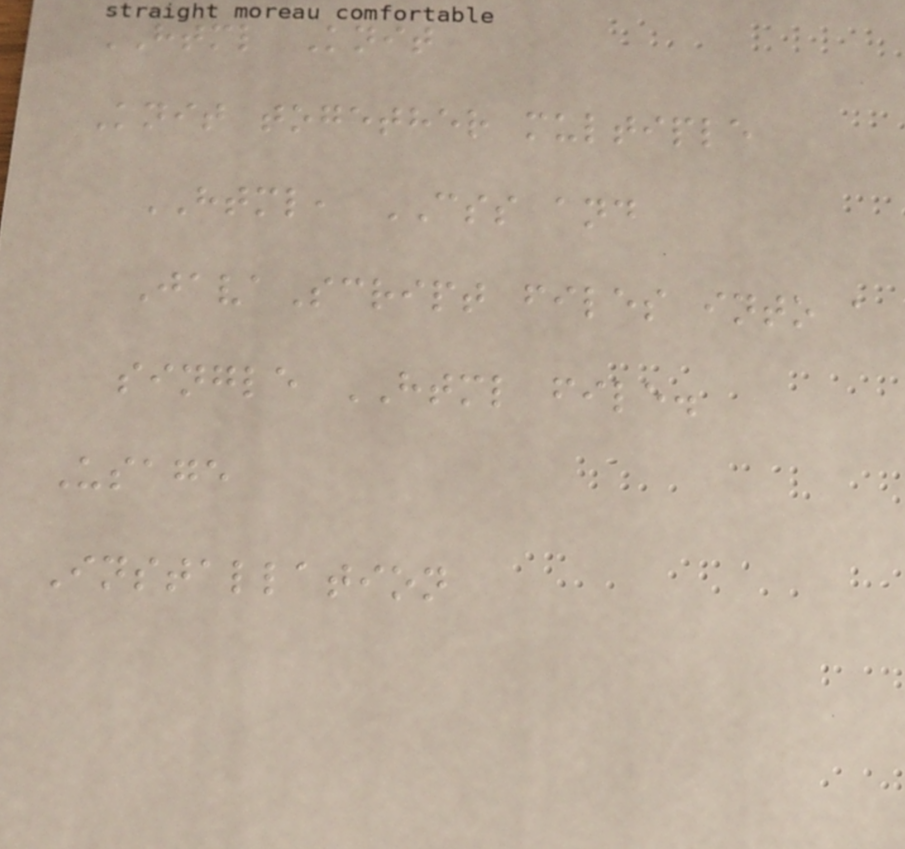HTML Knit
Knit together multiple
HTML, CSS and
JavaScript files into a
single HTML file.
Usage
Installation
